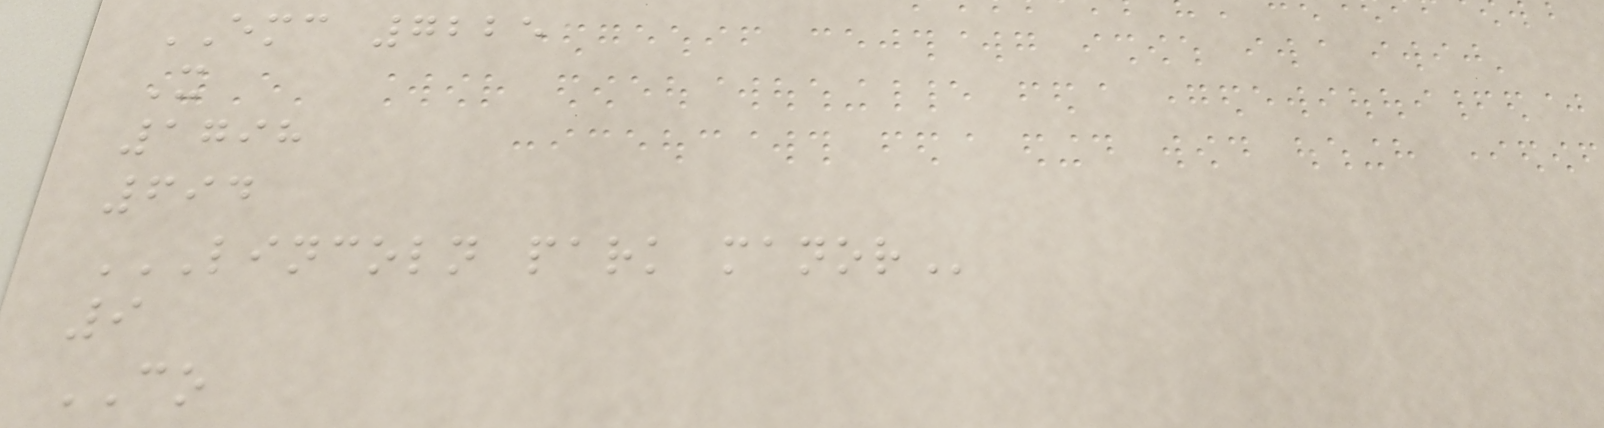EMC 7225
X
1798
694
LINCOLN PARK MANOR
9
CO
